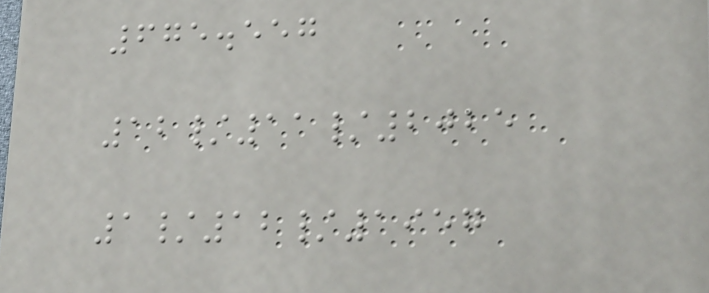675.557
12/11/2025
1/12/1957
